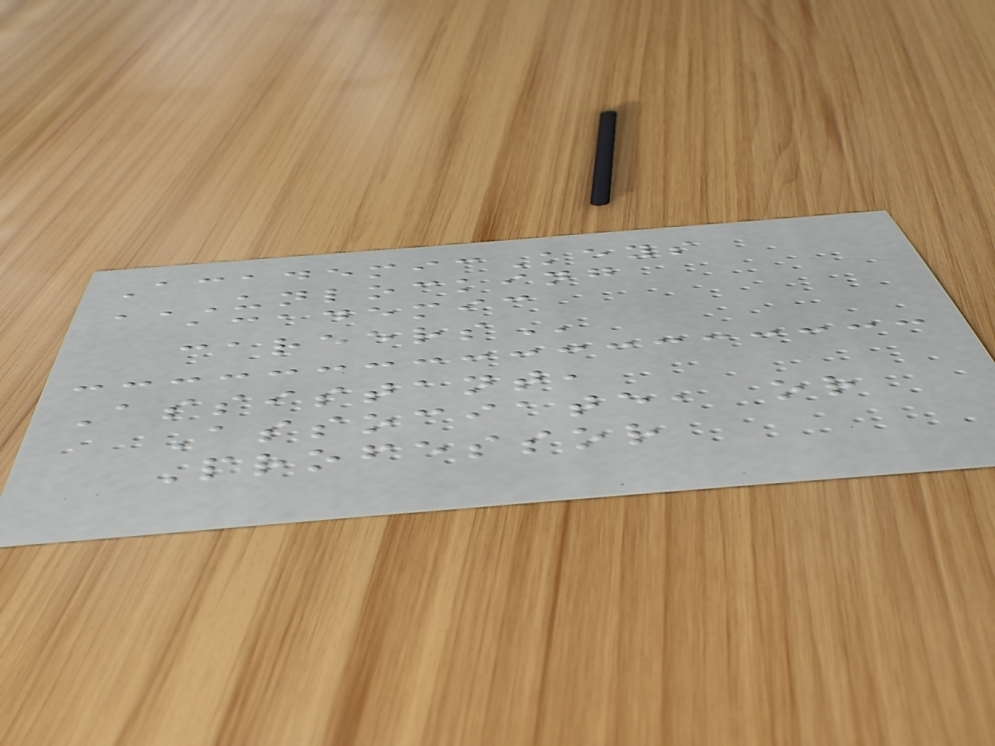AcademicKeys
UNLOCKING
ACADEMIC
CAREERS
Assistant,
Associate, or
Professor
